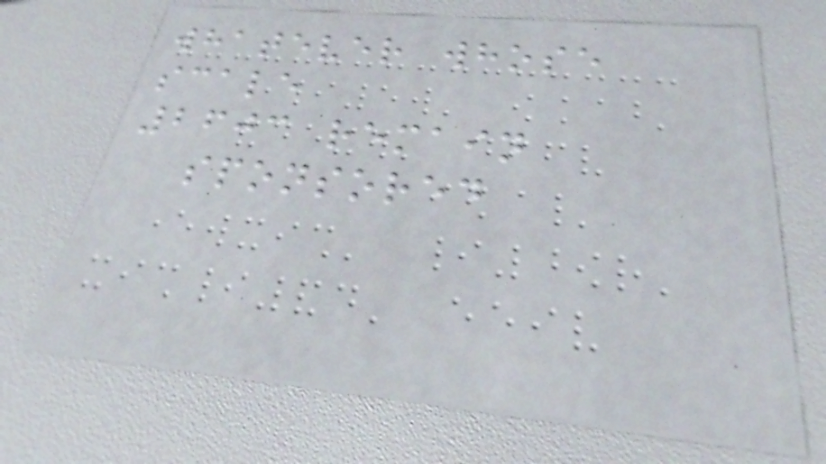whatever whose
scale
2603 remain
sponsored
